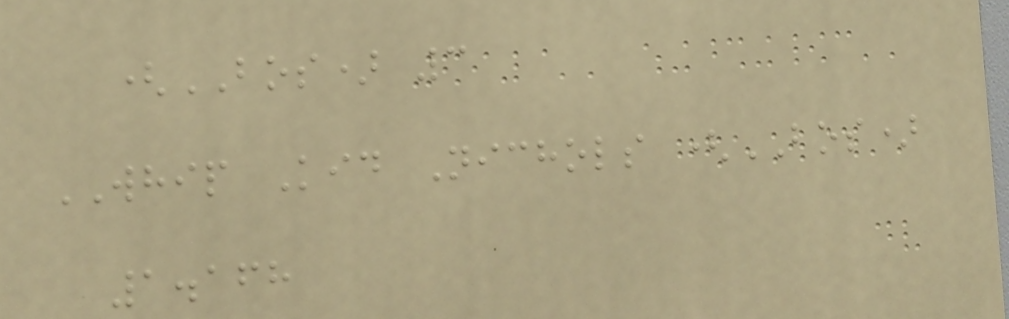(BOS) 3
WHIP Kid Nichols (BOS)
1.168
